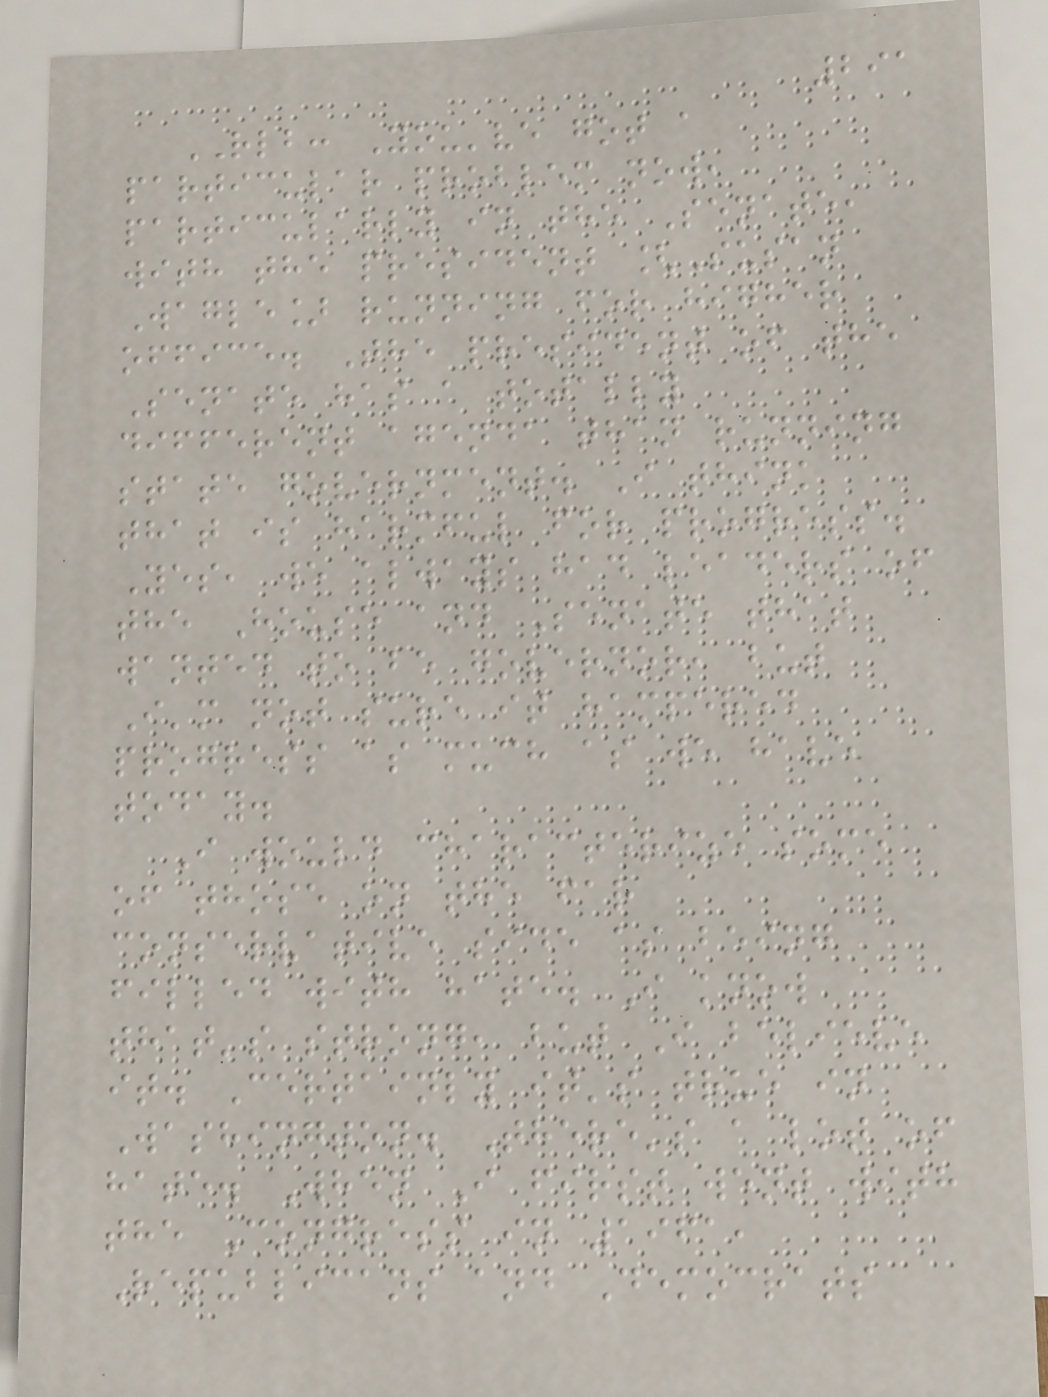291
RLB: You've got a
particular problem now,
particularly in the Senate,
with the president [Susan
Wagle] running for higher
office. The president of the
Senate has a totally
different agenda than running
state government. I think
that is harmful for progress.
Yes, we always had leaders of
the House and Senate that
wanted to be governor, but
I'm not sure it hampered
progress as much as we have
today.
I would characterize some
of those on the far
conservative side as being
filled with hate. I know
that's strong, but I believe
it. Certainly it's true in
Washington. There's a lot of
hate. When I first went with
the Congress in 1961,
Republicans and Democrats
